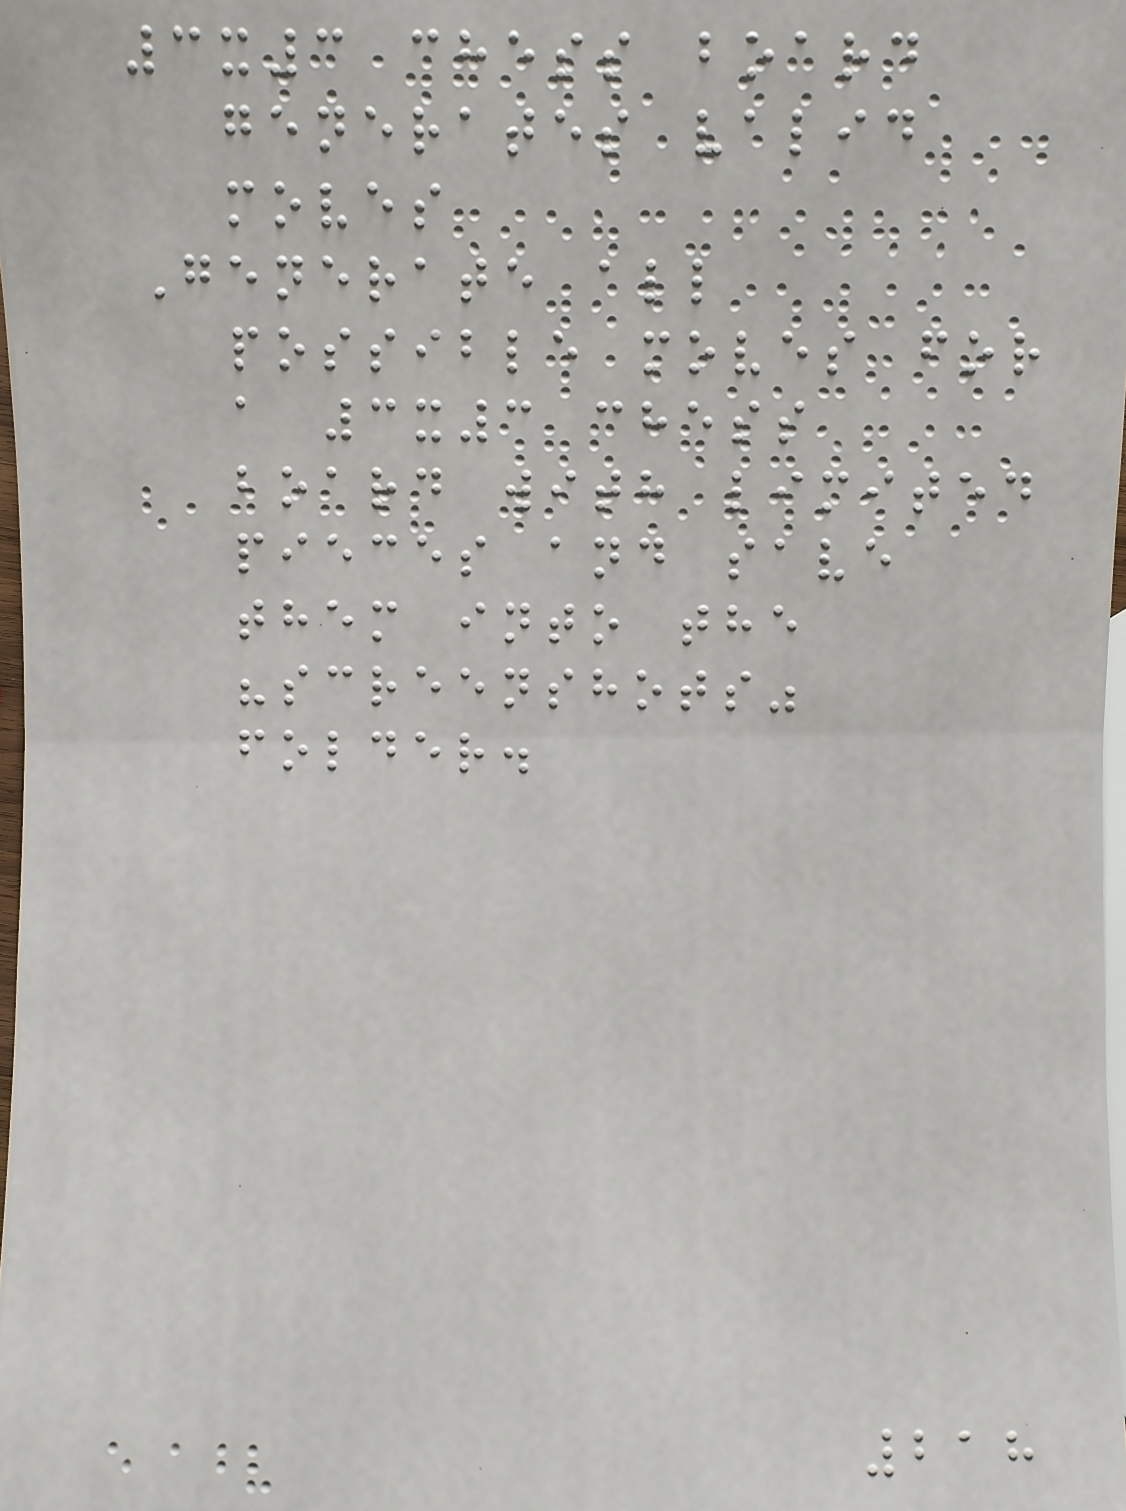3x3 chess board
generates valid
moves
Generate all
possible moves for
a 3x3 chess
board with limited
pieces and save
them into the
"screenshots"
folder.
218
